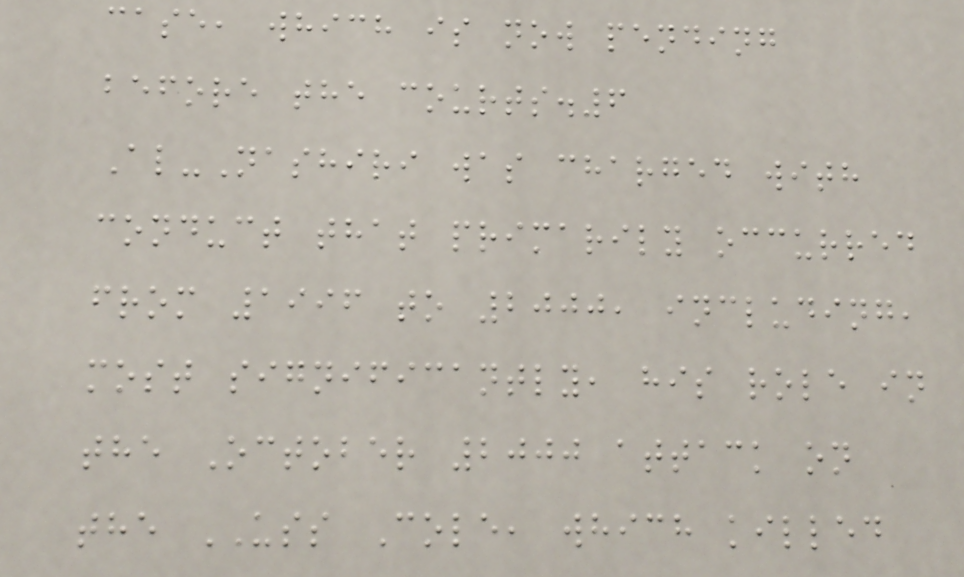case, which is now pending
before the courts.6
Al-Nashiri was charged with
conduct that primarily occurred
from 1996 to 2000, including,
most significantly, his role in
the October 2000 attack on
the USS Cole, which killed
